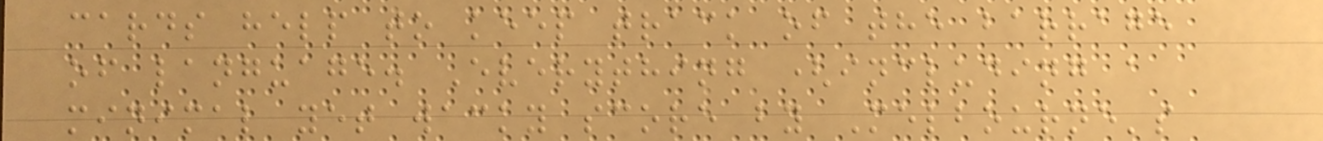cards help to keep track of the barrage
of language. Everything (including a
minimal yet wacky score by Melbourne's
